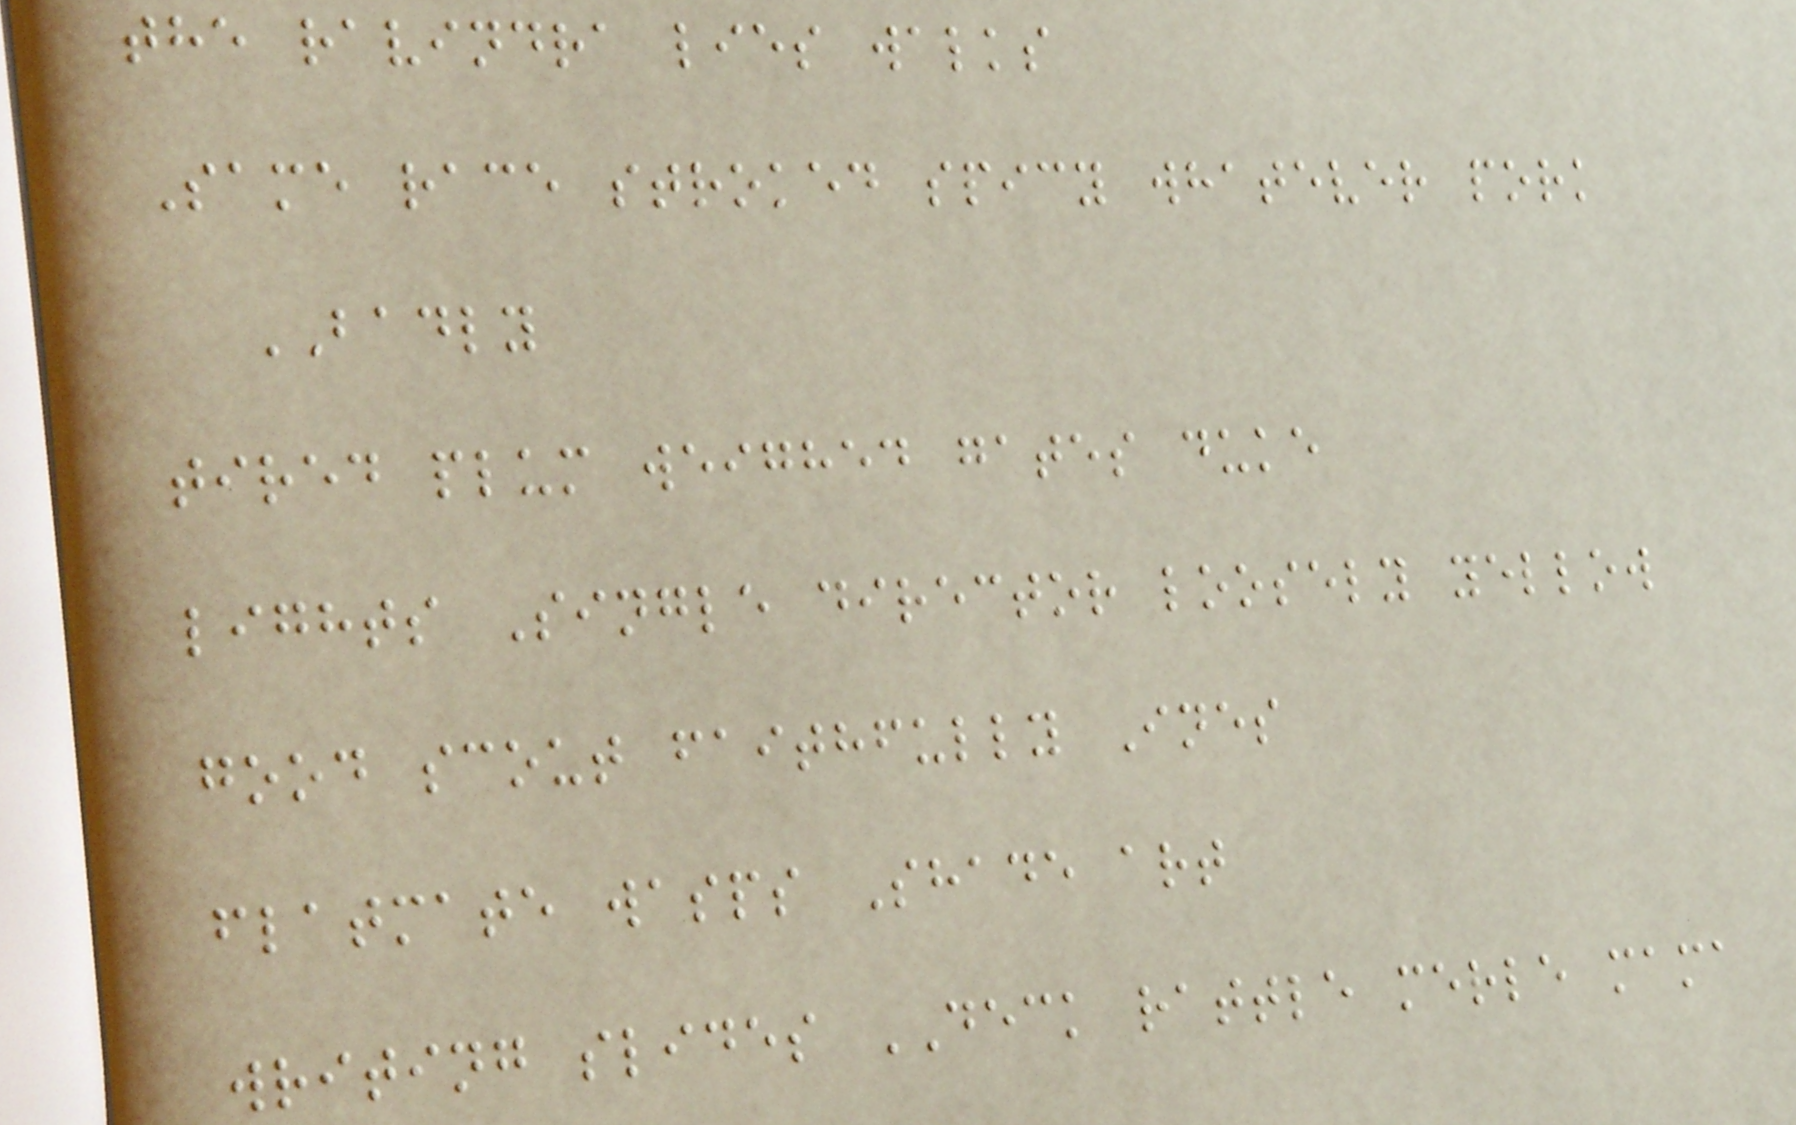the ravindra lies walks
Same race stroked spicy whatever pork
BADLY
tired plum weighed gates duke
lights Single director loosely yellow
good scout faithfully Ines
flatmate wasps Shade art
writing slides DECK rattle merle mama
